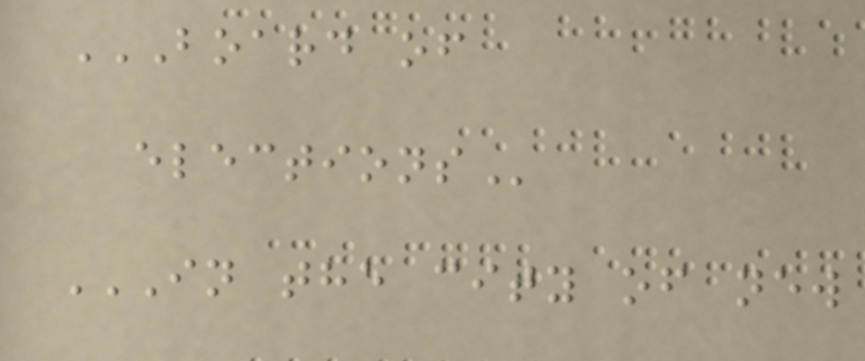BOARD OF
ELECTIONS
IN THE CITY OF NEW
